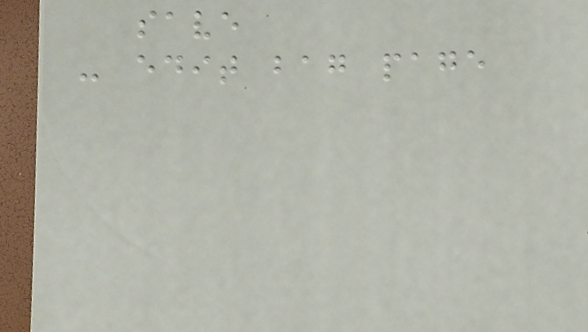save
- edit bag page
